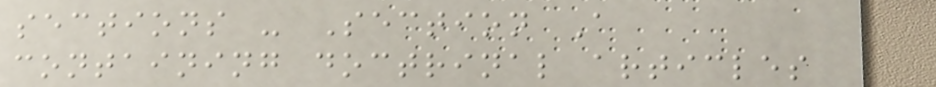sections - Section A
containing doctrinal articles
